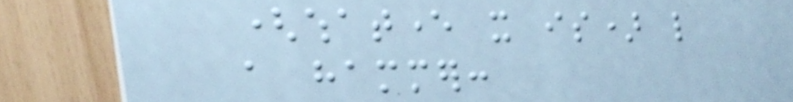(whatever it is) like
a hammer:
